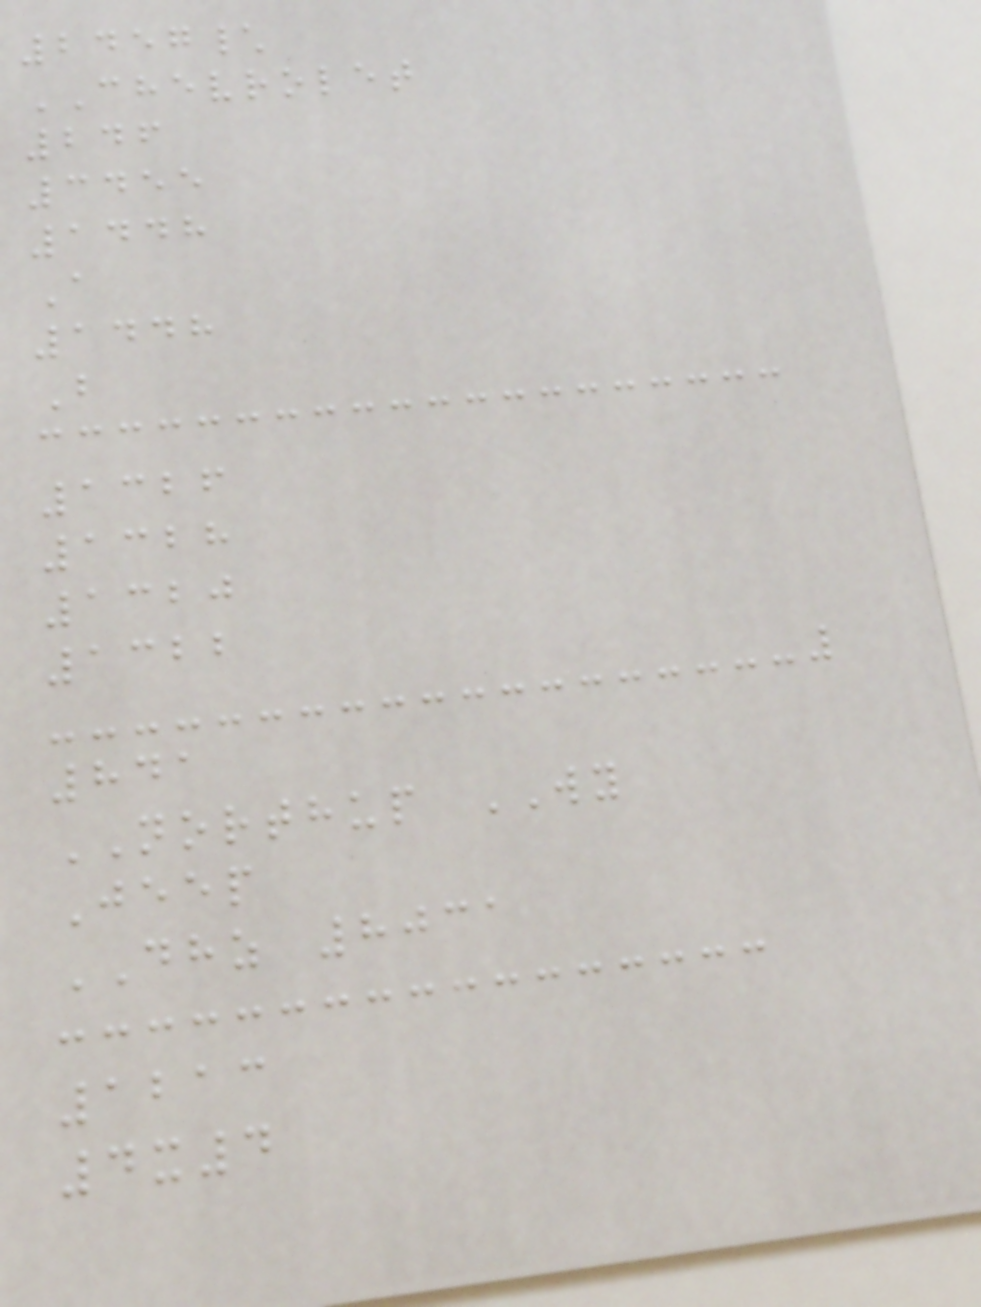2457\
CHEVROLET
246
3455
1448
A
1448
B
1326
1328
1320
1322
841
NORTHUP WY
Jeep
DHZ 8031
1213
4x4
